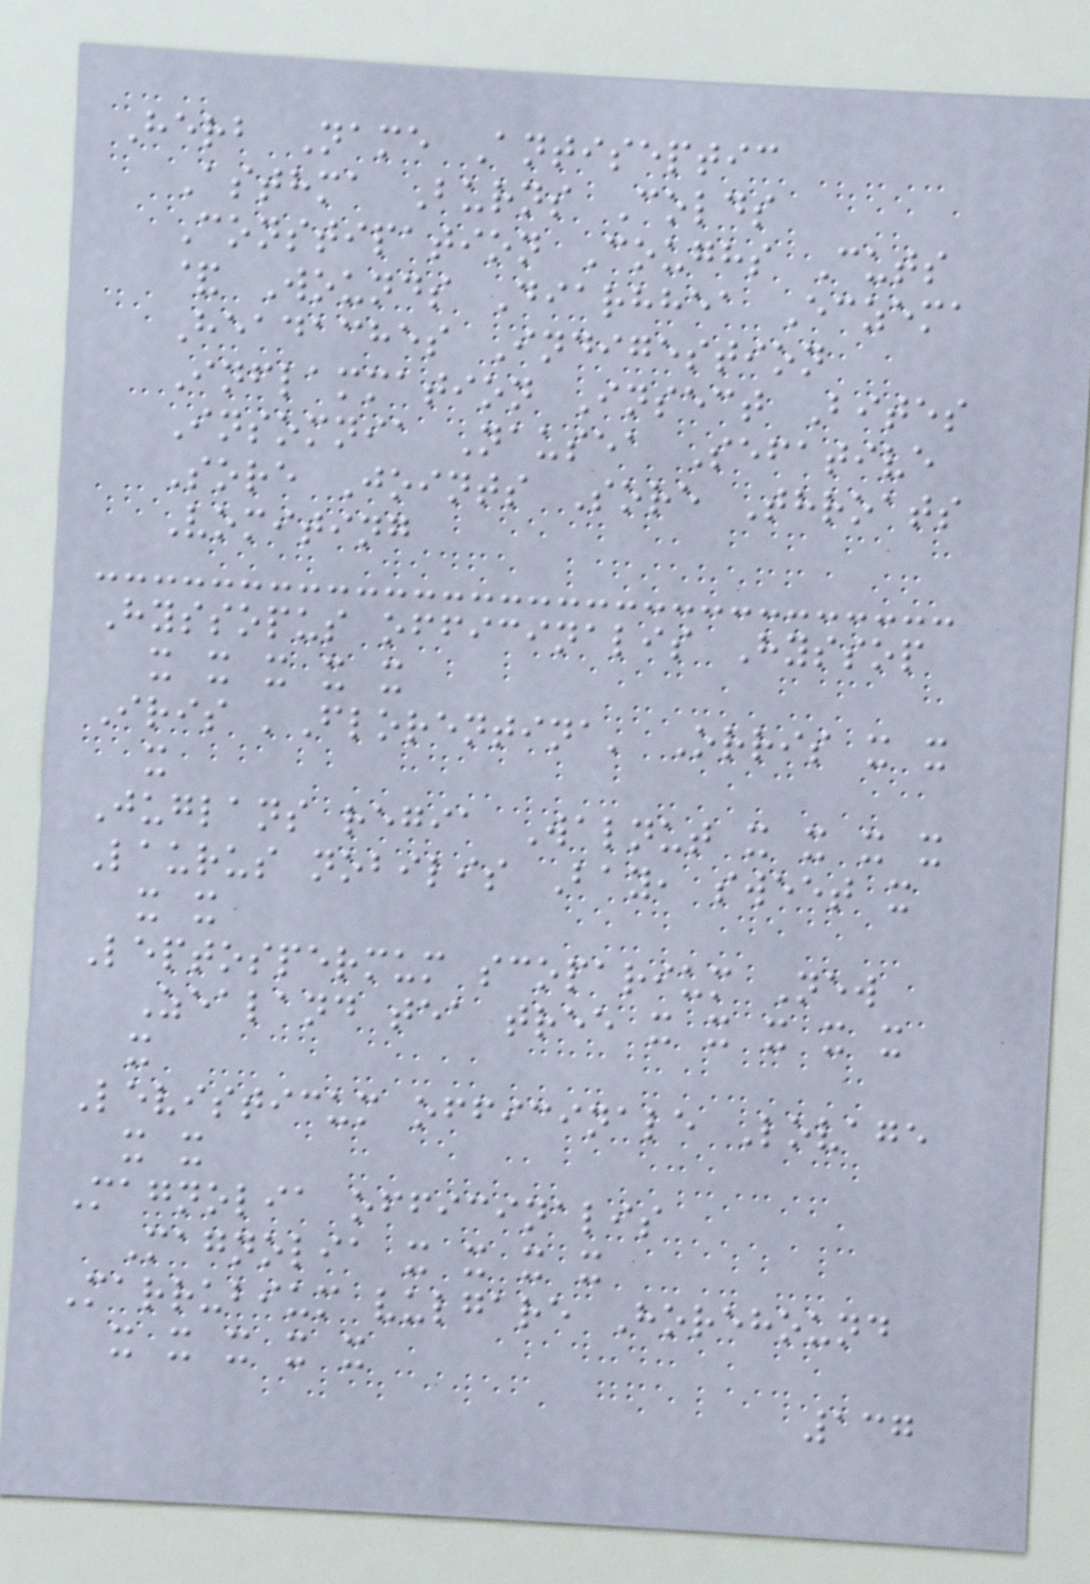Herb Name Antiseptic
Asthma Burns Colds
Constipation Coughs Cuts
& Wounds Diarhhea Eczema
Headaches Indigestion
Inflammation Insect Bites
Insomnia Nausea Sefative
Sore Joints Sore Throats
Vomiting
Hyssopus officinalis Hyssop
x x x x x
Iris 'Florentina' Orris x x
x
Juglans regia Walnut x x x x
Laurus nobilis Bay, sweet x
x x
Leptospermum scoparium New
Zealand tea tree x x x x x
x
Levisticum officinale Lovage
x x
Magnolia officinalis
Magnolia x x x x
Marrubium vulgare Horehound
x x x x x
137
